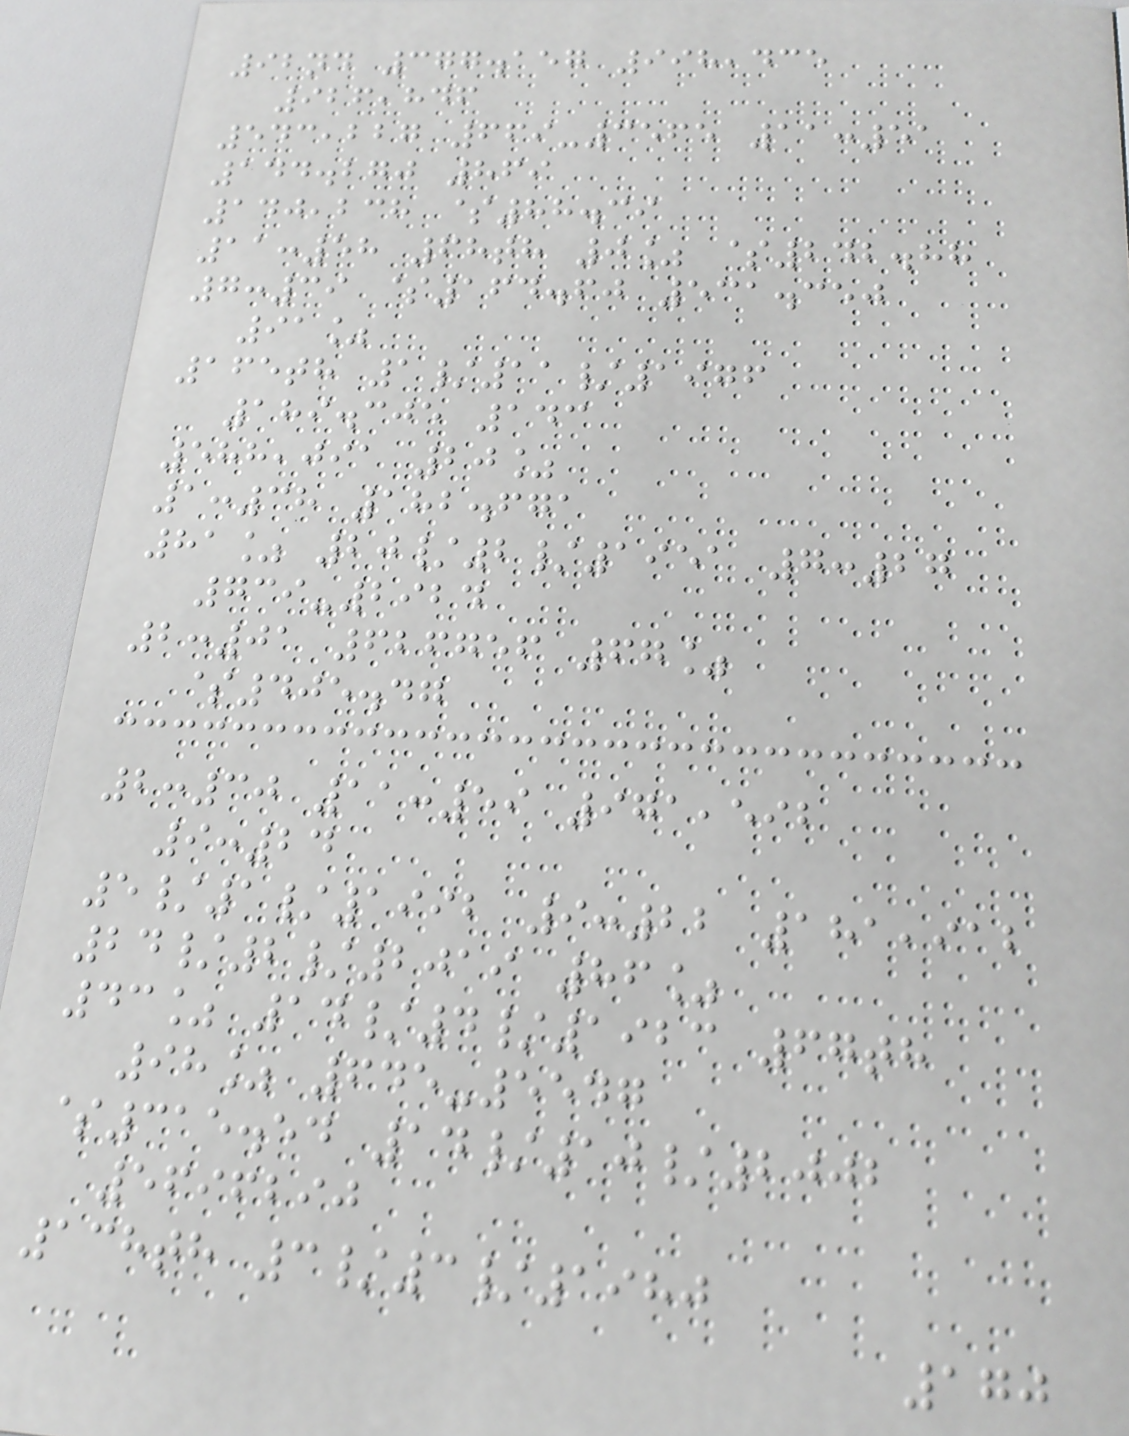92nd 377.157 998,435
926,846
543,227 669-3565 11:51
144.270 869
140,238 $88.39
11:58 68th 0% $242.88
7:39 $164.60 531.350
91%
165th 1/11/1976
189.305 143
588,091 20%
1:38 182.671
81% 20/2/1951 7:27
739-2924
2:01 626756 67%
$405.47
2:30 11:59 971,592
9:24
5/1/1992 9:22 181,912
24/2/2019 86%
43% 14/4/1923 67th
98% 645-5547
$315.54 14/10/2002
5696290
138th 3/3/1980
170
